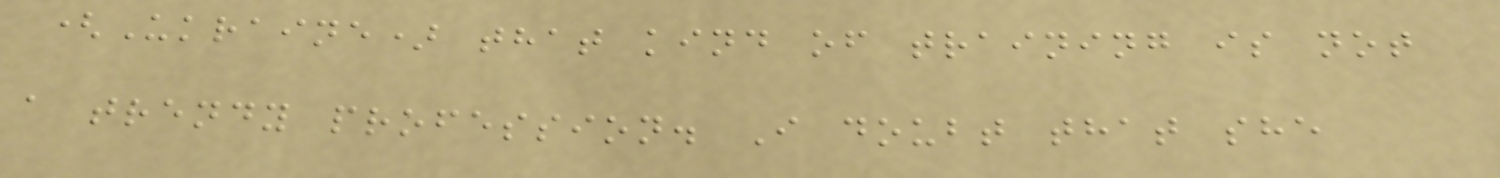(Ukraine) that kind of training is not
a trendy profession. I doubt that she
